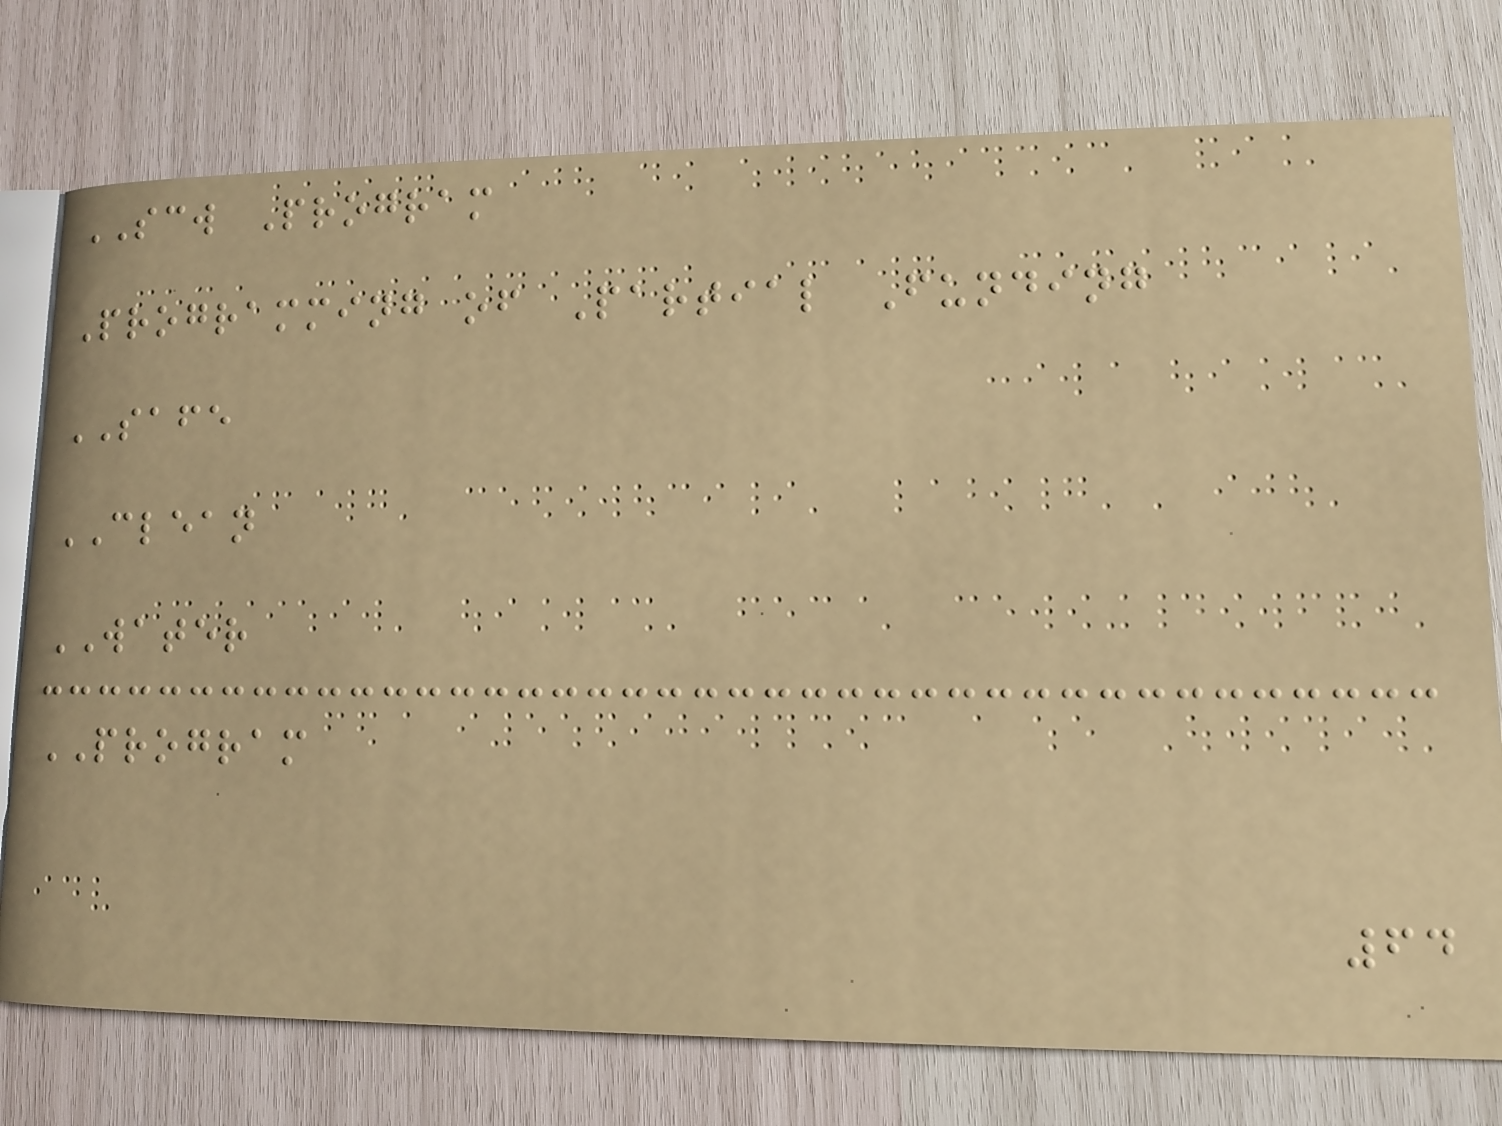SCW Program
Programming of Partial Funding
SAFE
CLEAN
WATER
PROGRAM
64
